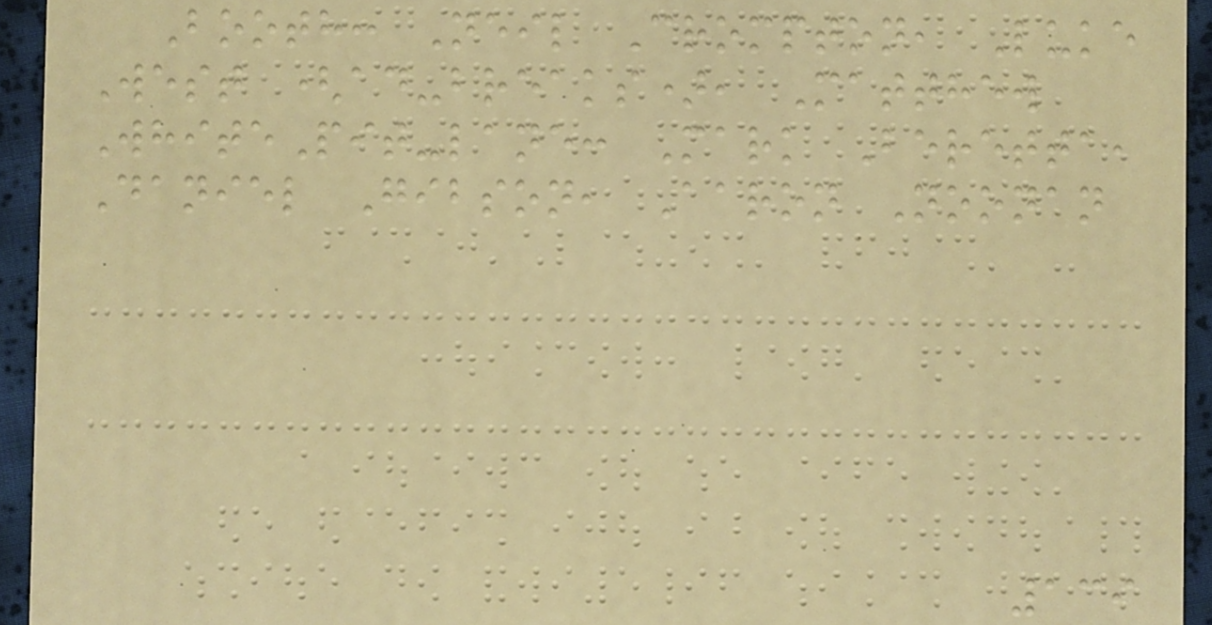Booth: Neil Crompton, Luke
West (ad-breaks), Matthew
WhitePit-lane: Mark Beretta,
Daniel Gibson, Aaron Noonan
139
